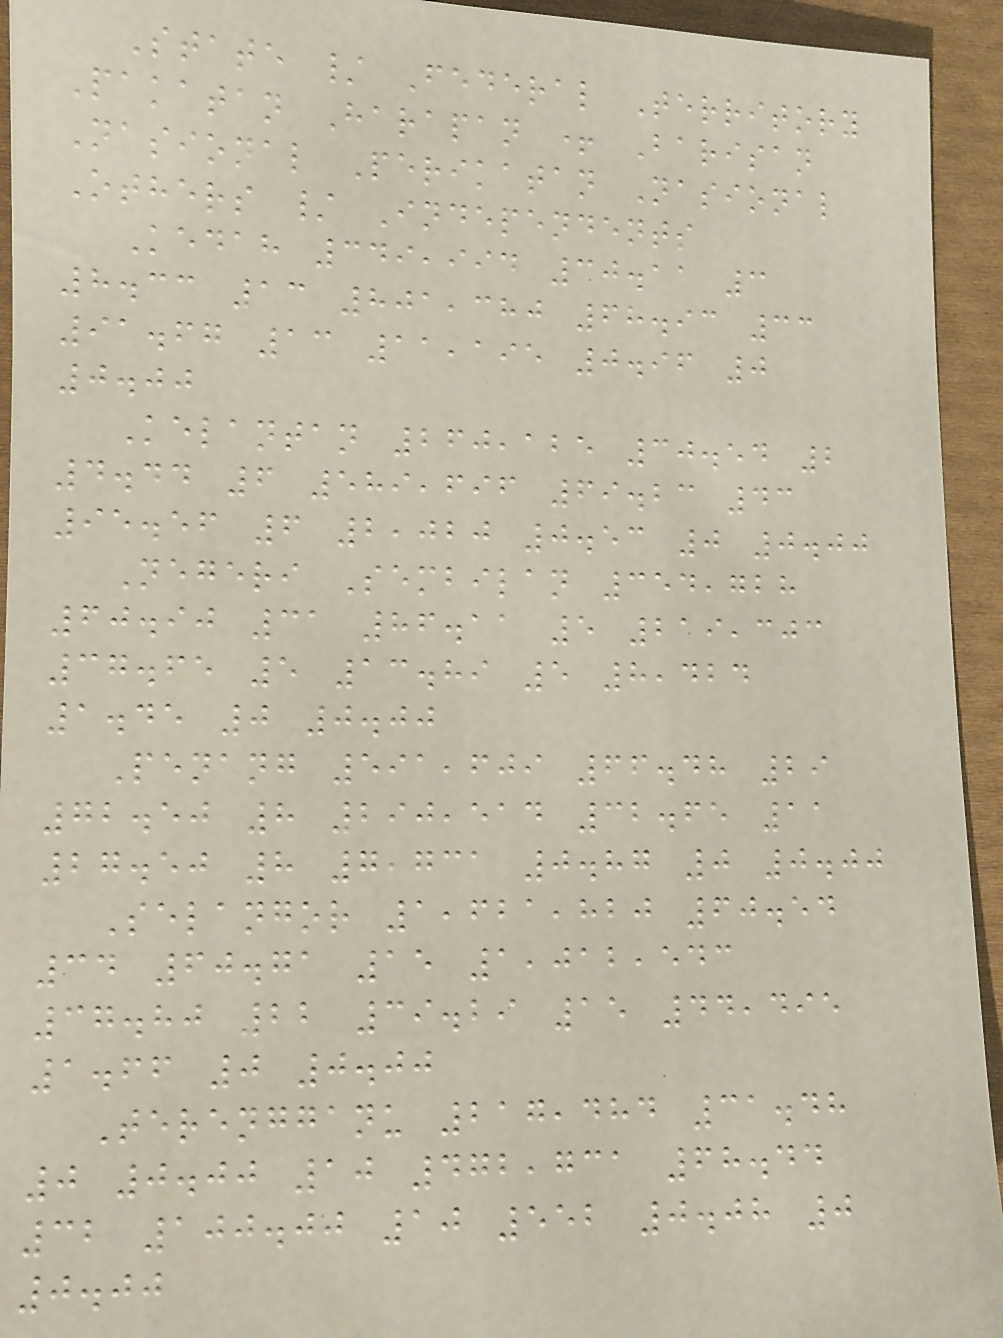State / Federal Territory
Pakatan Harapan + Barisan
Nasional Perikatan Nasional
Others / Independents
Kedah 349,994 30.11 3
8.33 13 801,380 68.93 33
91.67 13 11,195 0.96 0
0.00
Kelantan 260,125 30.54 2
4.44 6 589,696 69.23 43
95.56 6 2,020 0.53 0 0.00
Negeri Sembilan 354,728
60.90 31 86.11 5 219,303
37.65 5 13.89 5 8,424
1.45 0 0.00
Penang 591,609 66.48 29
72.50 8 290,514 32.65 11
27.50 8 7,731 0.87 0 0.00
Selangor 1,621,820 60.54
34 60.71 15 1,012,543
37.80 22 39.29 15 44,495
1.66 0 0.00
Terengganu 217,484 31.48
0 0.00 10 472,731 68.44
32 100.00 10 552 0.08 0
0.00
